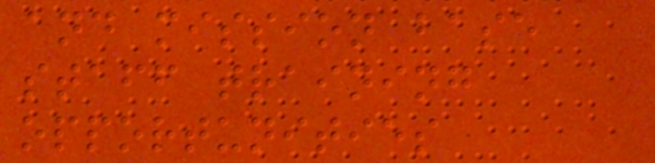and mission base
staff training
opportunities
